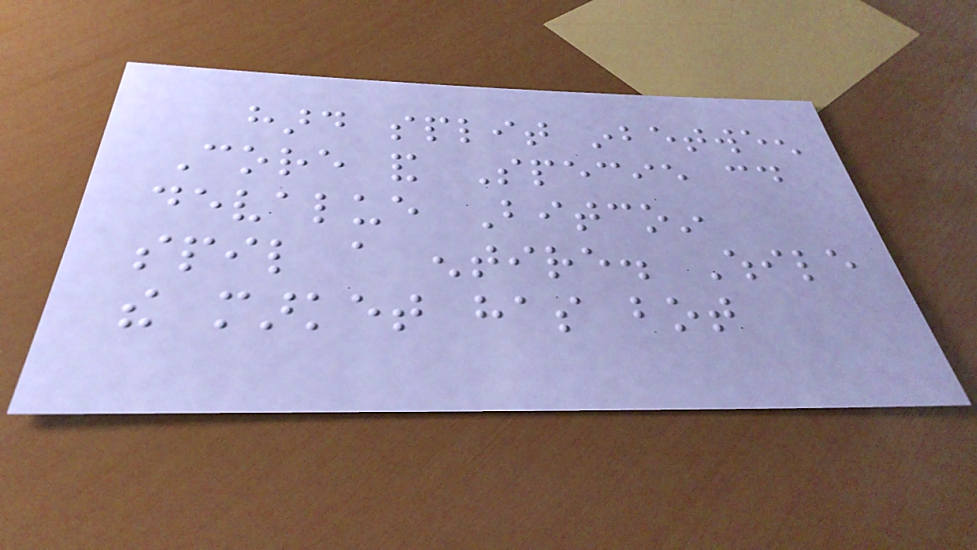hard split inbetween
Core and Specie could
devalue Bitcoin
spil a entire. While
the market has bot
